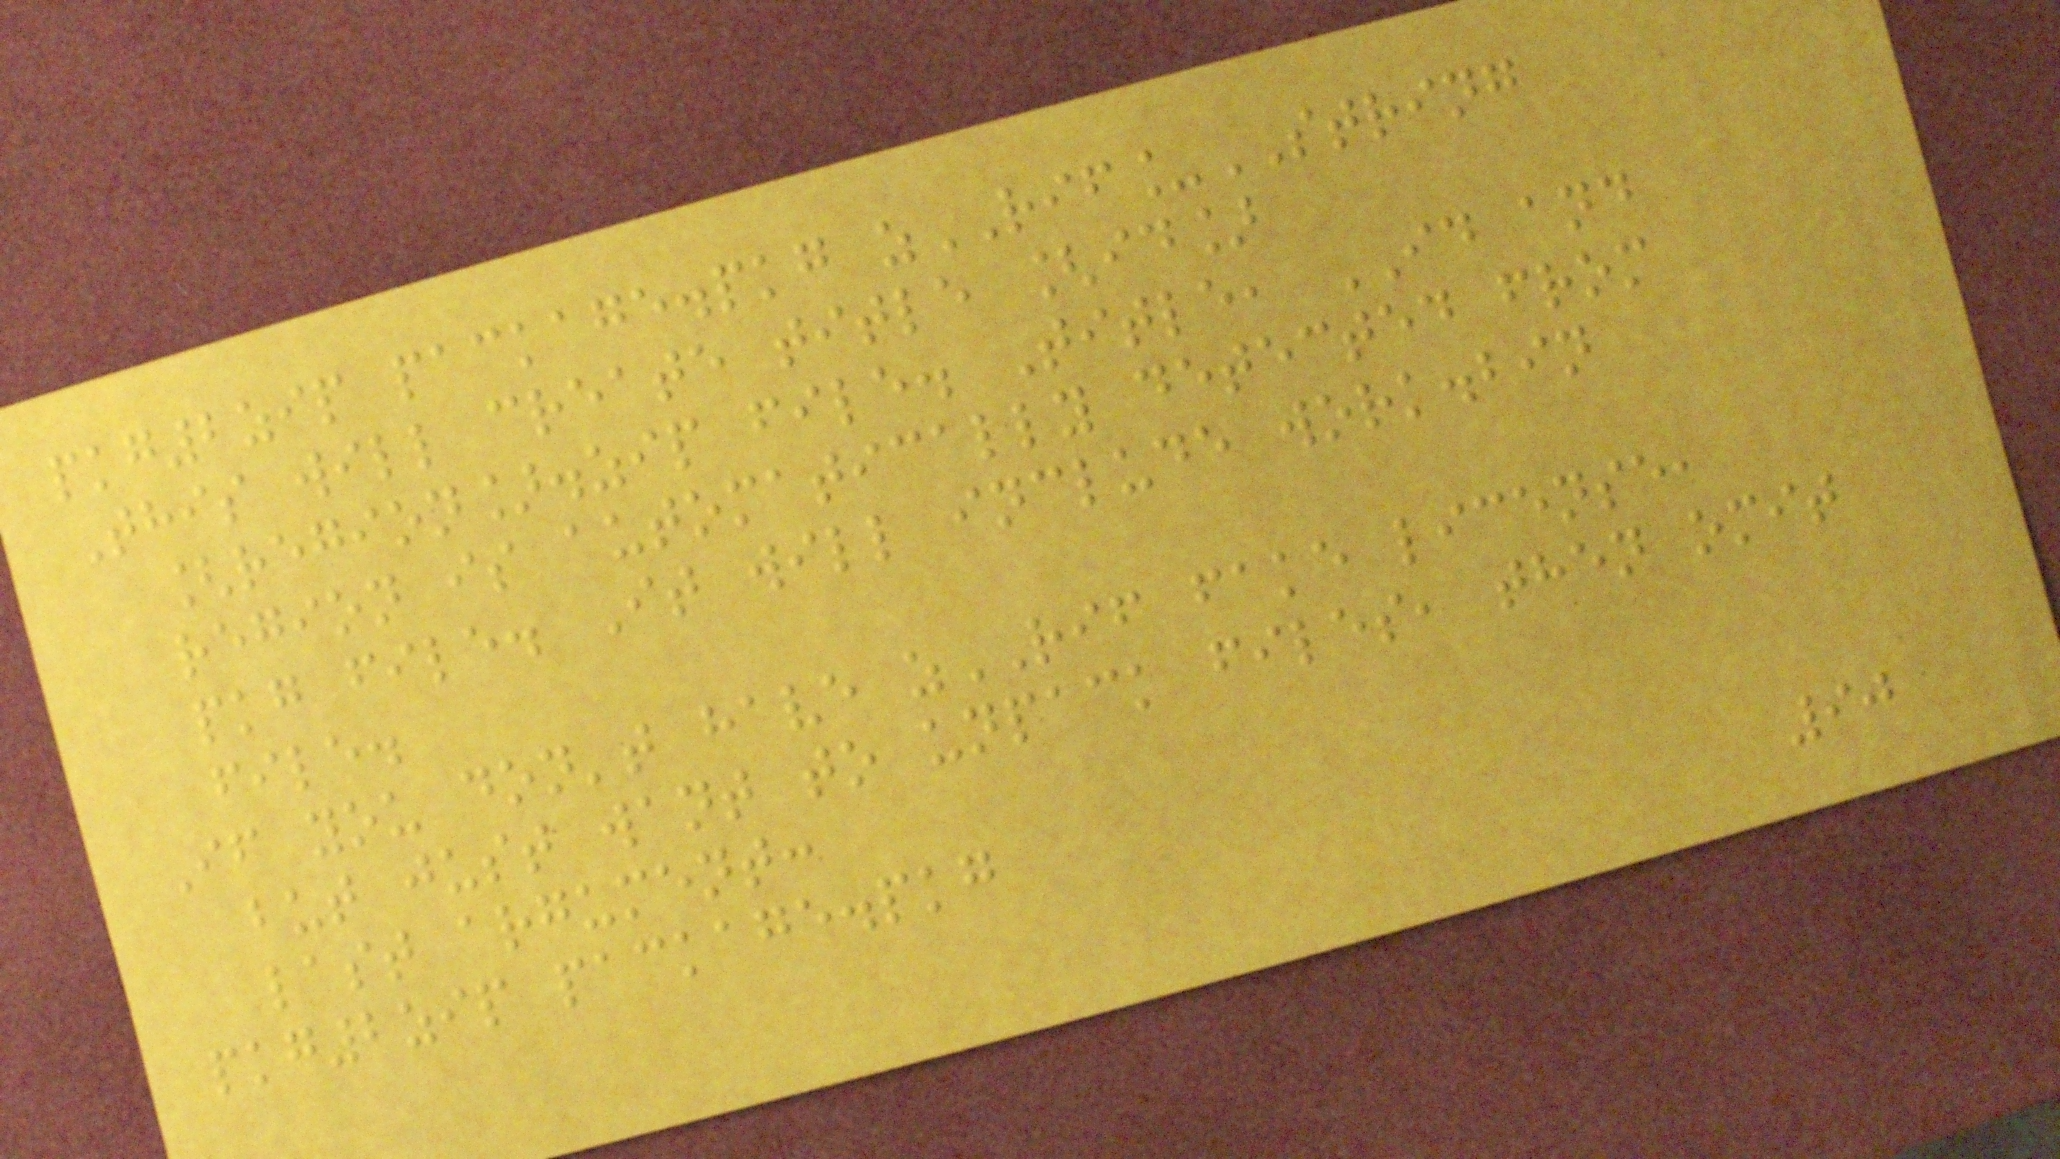pkg2zip package.pkg zRIF_STRING
This will create title [id]
[region].zip file. Title, ID and
region is automatically detected from
pkg file. It will include work.bin
file.
If you don't have zRIF fake license,
but just want to unpack files, then omit
last argument:
pkg2zip package.pkg
90
